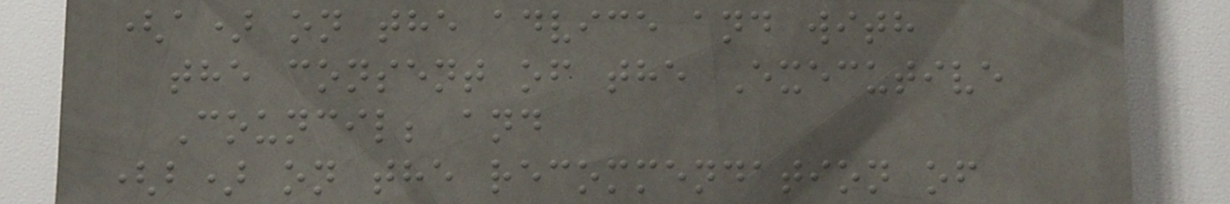(a) on the advice and with
the consent of the Executive
Council; and
(b) on the recommendation of
